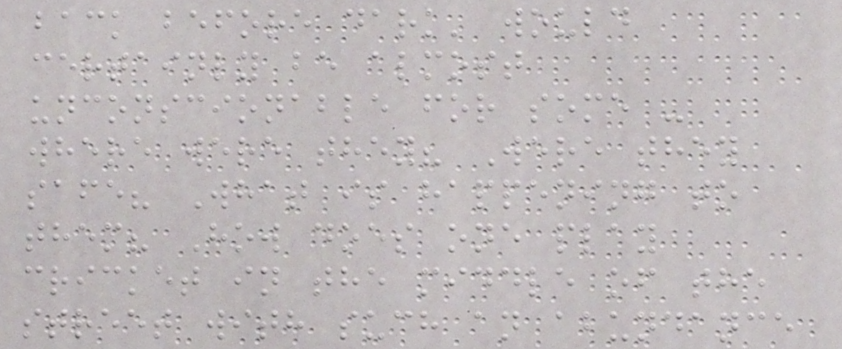back before dark' would
certainly be almost
unconscionable for some -
where were they? Were they
safe? What is happening to
them? How does one play
cricket in the middle of the
street with such an abundance
